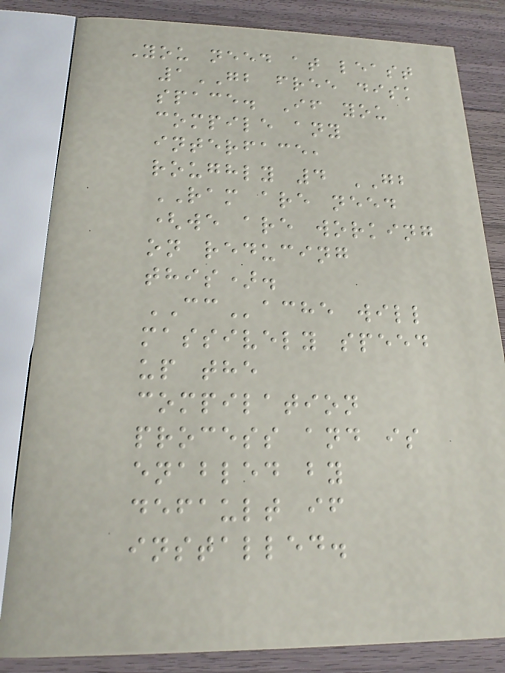You need at least
1GB free disk
space. If you
compile any
interface,
roughly 4 GB
RAM are need
(we are working
on reducing
this).
CCache will
massively speed
up the
compilation
process and is
enabled by
default if
installed.
